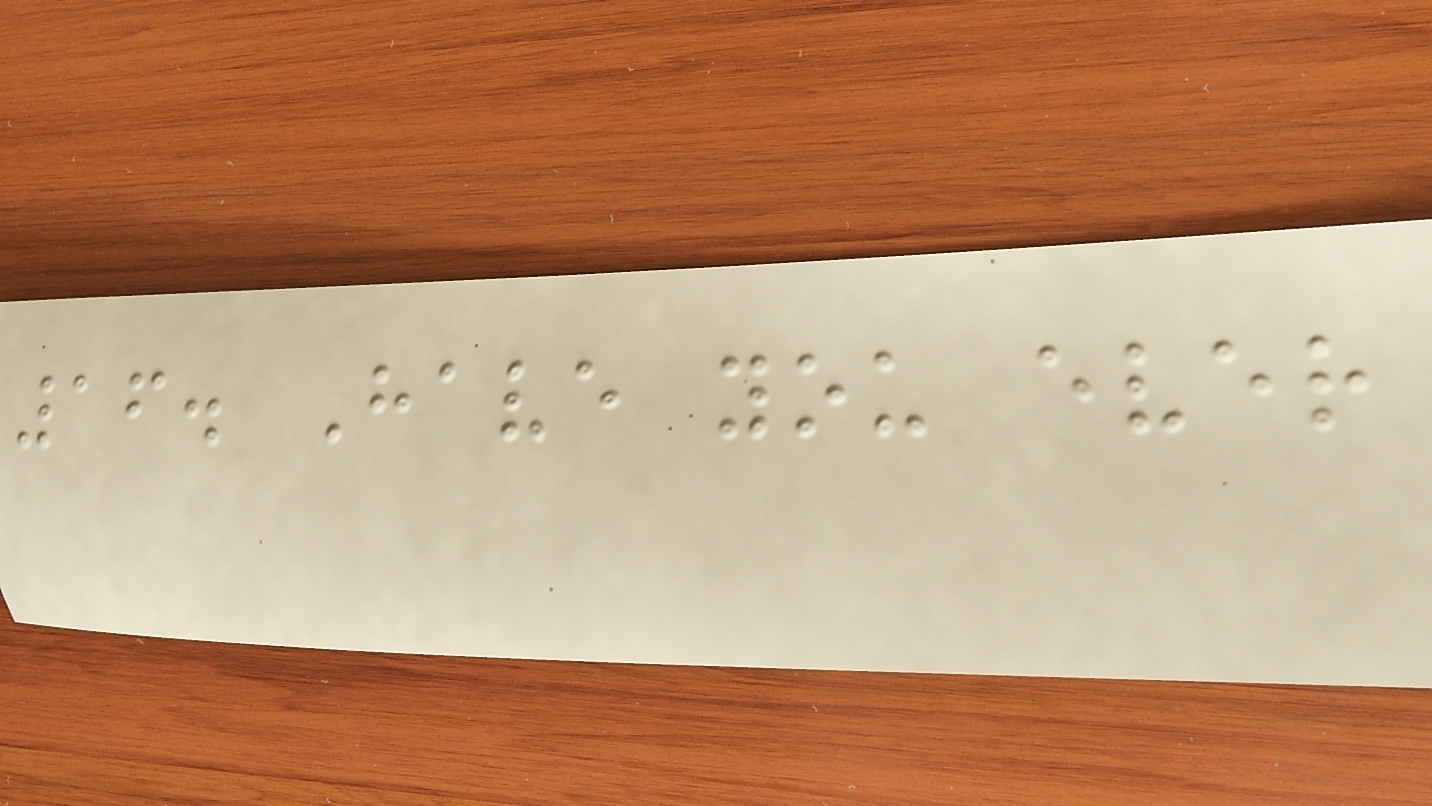16. Have you ever
